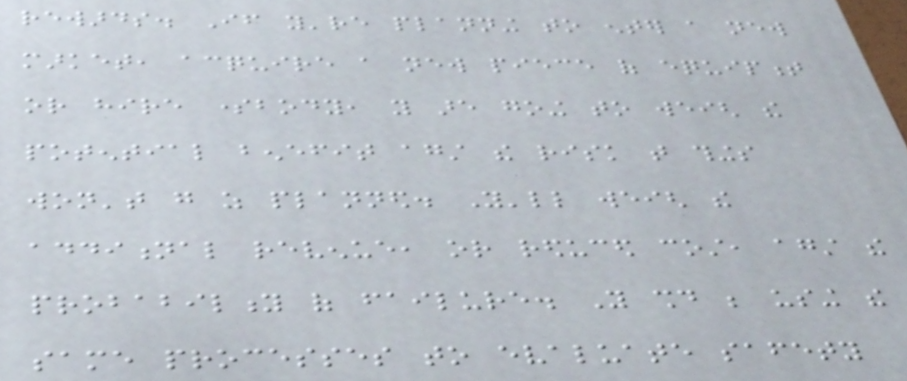rewards. If you're planning to enter a new
market, acquire a new piece of equipment
or hire somebody, you are going to weigh the
potential benefit against the risk that things
won't go as planned. You'll weigh the
additional revenue, or reduced cost, against the
probability of failure. You should be using the
same processes to evaluate safety
